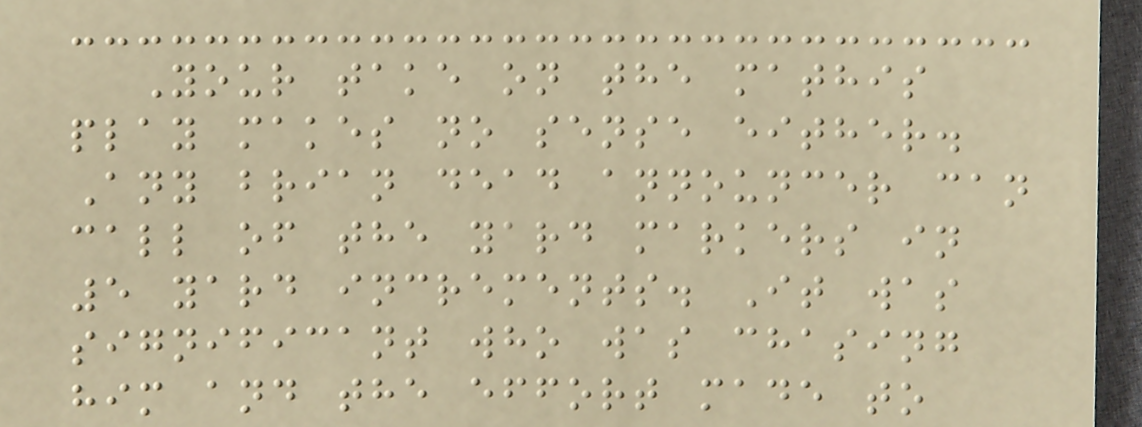Your take on the mathis
play makes no sense either.
Any brian dead announcer can
call of the yard markers in
5 yard increments. It was
significant who was chasing
him and the effort made to
